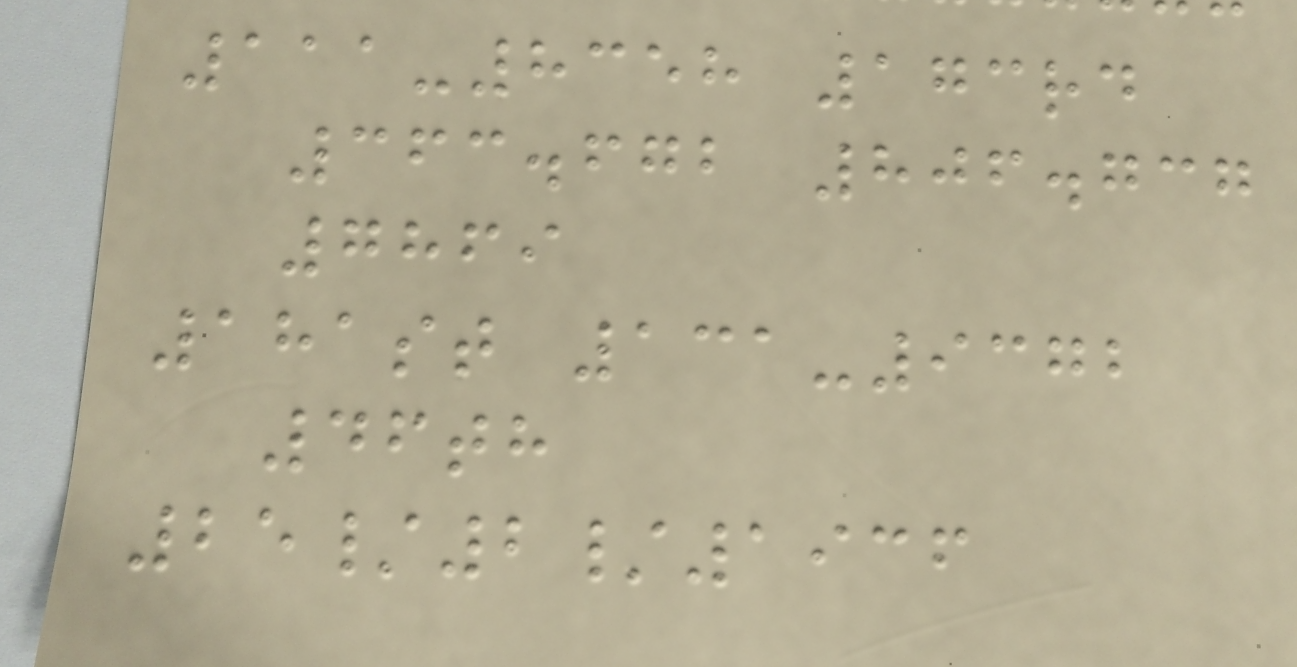111-8358 173rd
363.672 806.737
7869
181st 131-9372
46th
25/2/1936
